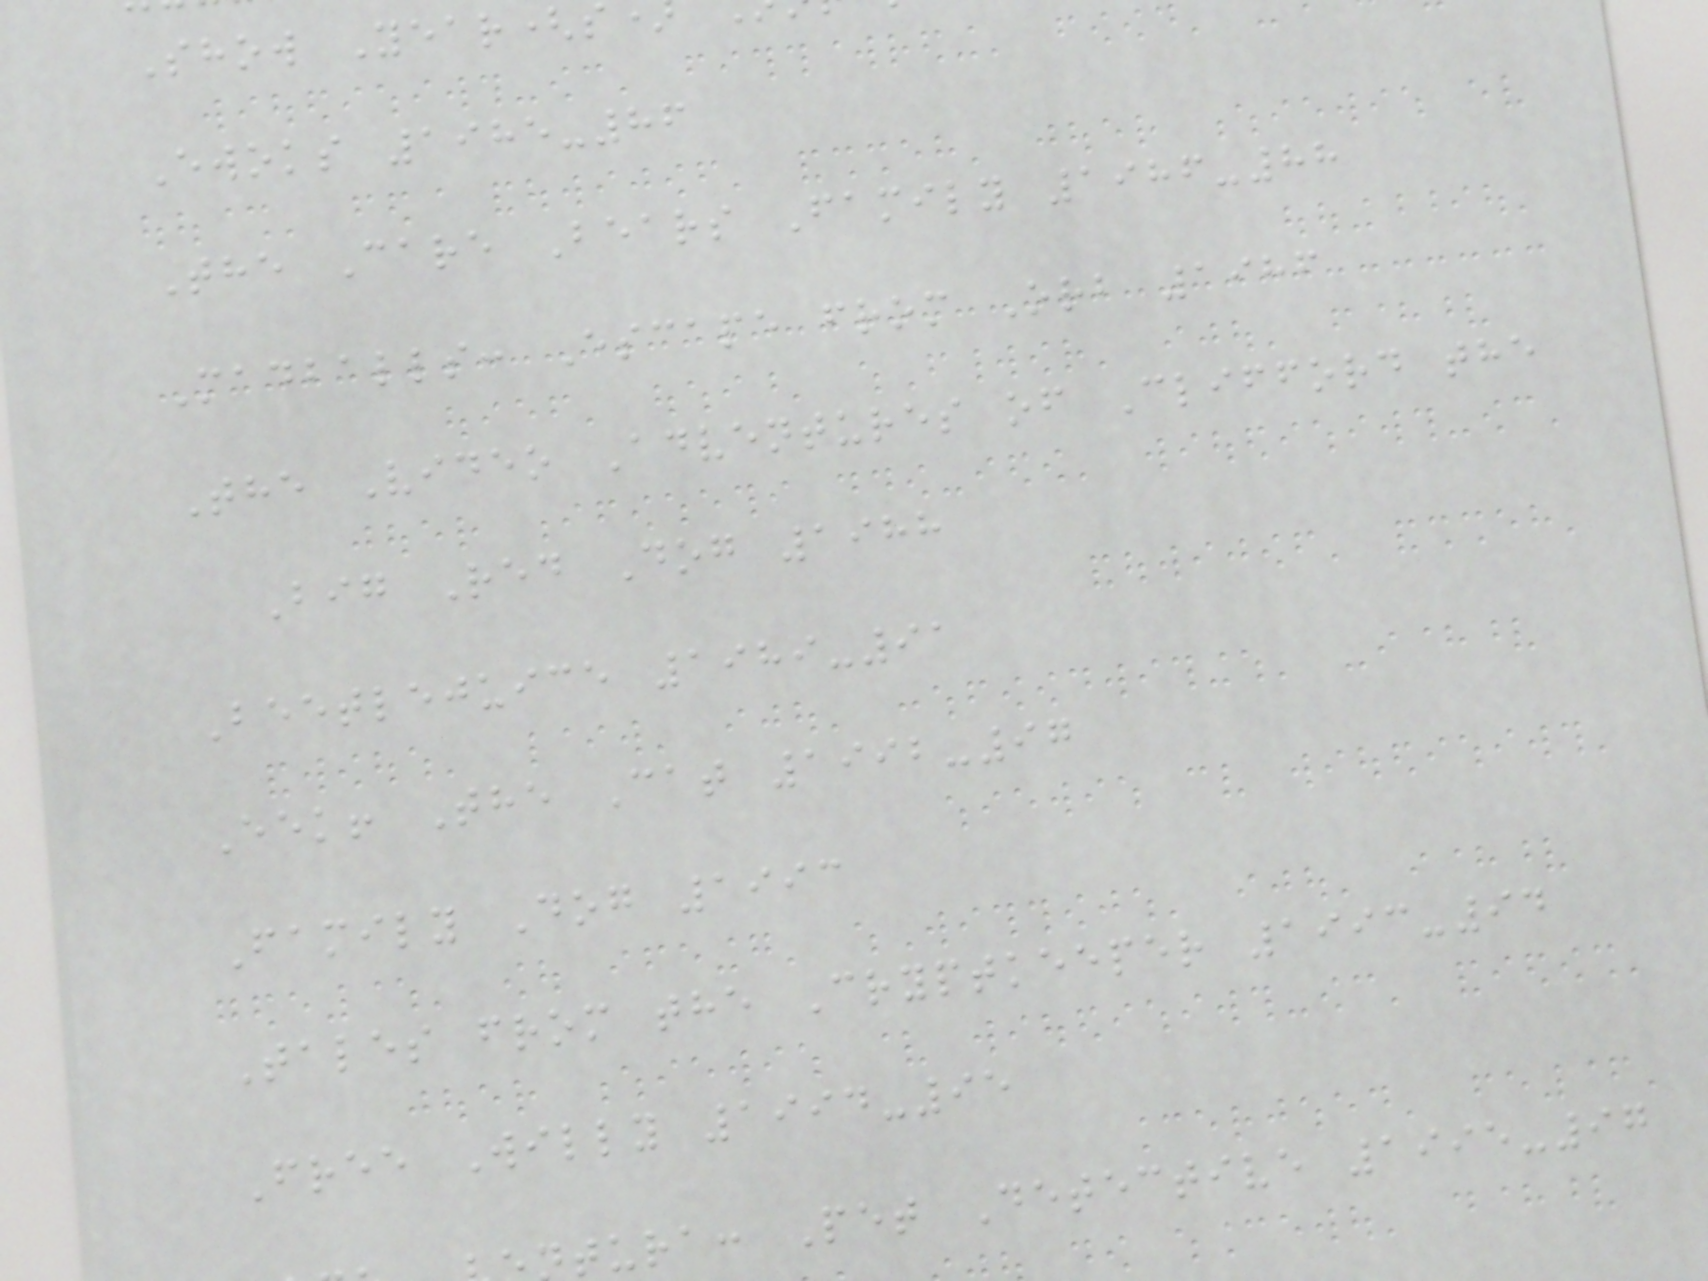Show Year(s
Ewoks 1985-86
The Care Bears Family 1986-88
Madballs: Escape from Orb 1986
The Video Adventures of Clifford the
Big Red Dog 1988
Beetlejuice 1989-91
Eek! The Cat 1992-97
Family Dog 1993
Tales from the Cryptkeeper 1993-94
Free Willy 1994-95
tura: Pet Detective 1995-97
